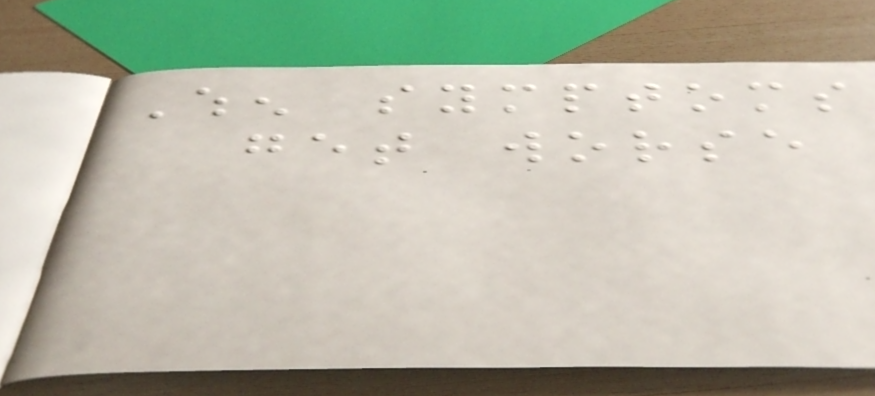When symptoms
get worse
